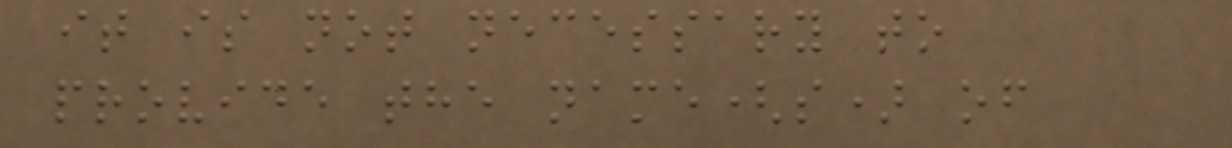it is not necessary to
provide the name(s) of
